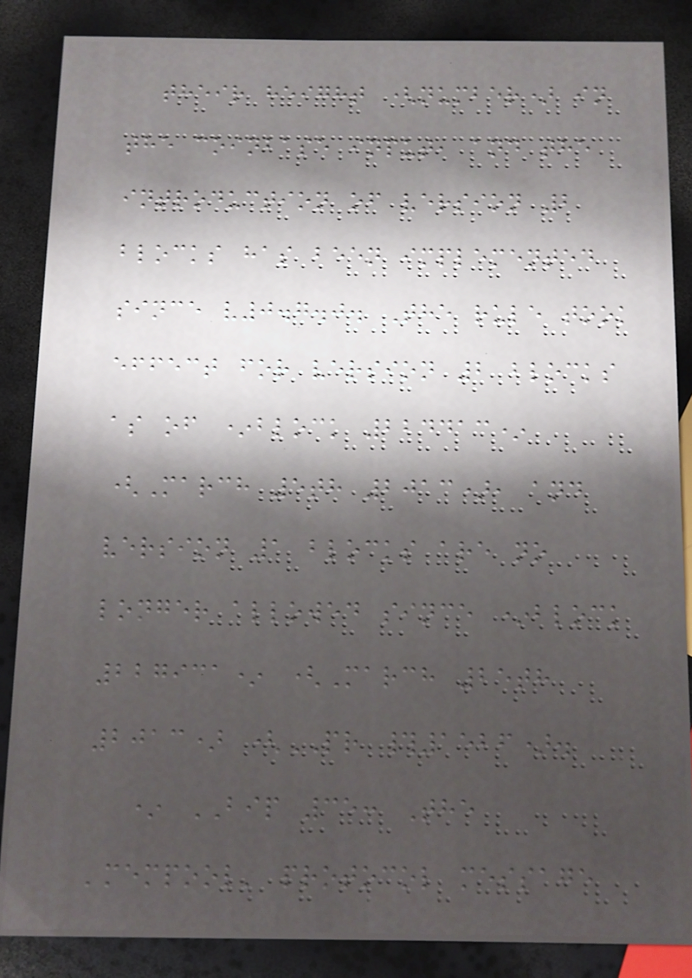their height (number) in
the coinbase input, and the
introduction of version 2
blocks has been implemented
since v0.7.0. The rule took
effect for version 2 blocks
as of *block 224413*
(March 5th 2013), and
version 1 blocks are no
longer allowed since *block
227931* (March 25th
2013) (PR #1526).
* BIP 35: The
'mempool' protocol message
